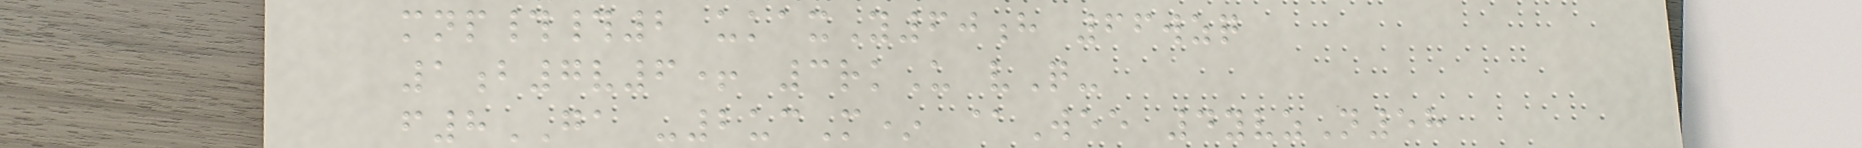mnp##2 ukaxY60h 66wzq
1b7v6+ 3rkU vQ-
f8GA -2ucM* @Wee 4yvzN58
